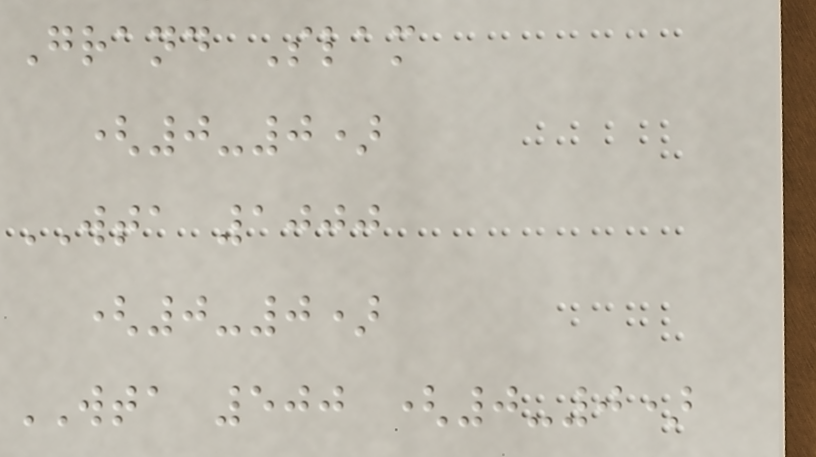Grand Slam
(0-0)
WTA 1000
(0-0)
WTA 500 (0-0)
